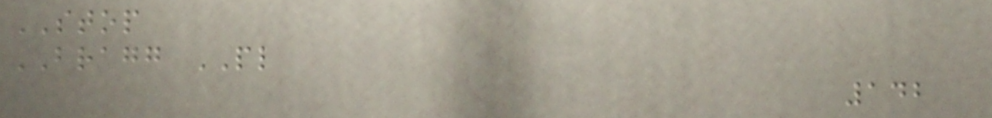STOP
BRAGG PL
142
